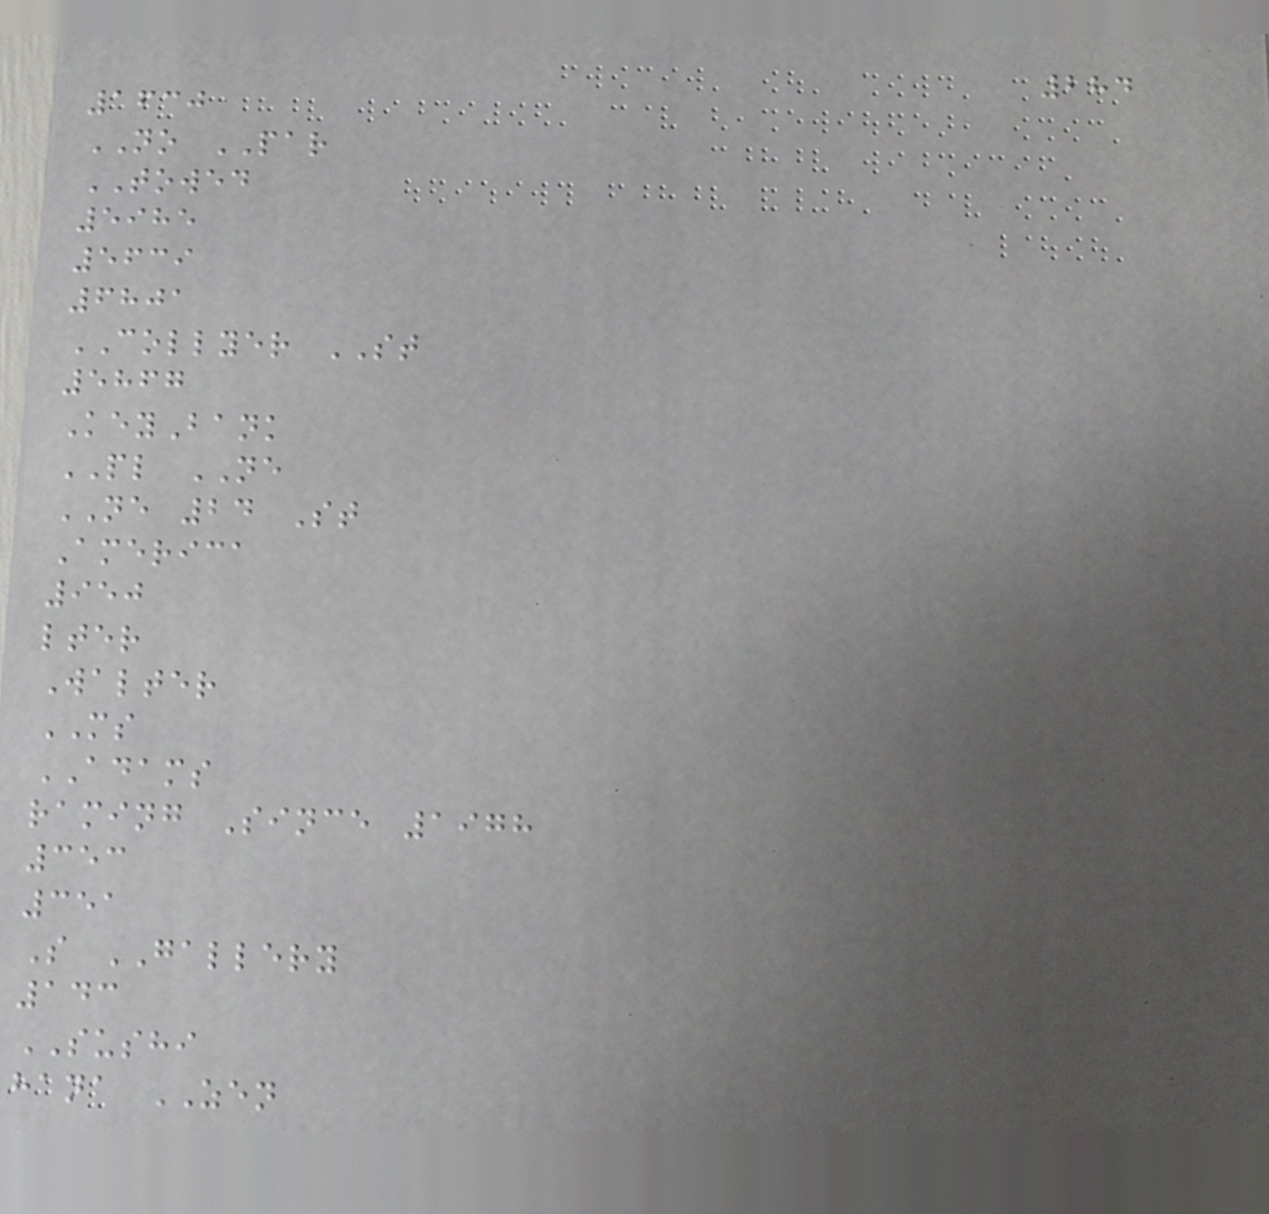284
1630
NO PAR
TOWED
5985
5639
6801
COLLYER ST
5867
KeyBank
PL NE
NE 24 St
America
950
lter
Walter
MS
ADAMS
raming Since 1978
353
351
S GALLERY
143
SUSHI
hana ZEN
